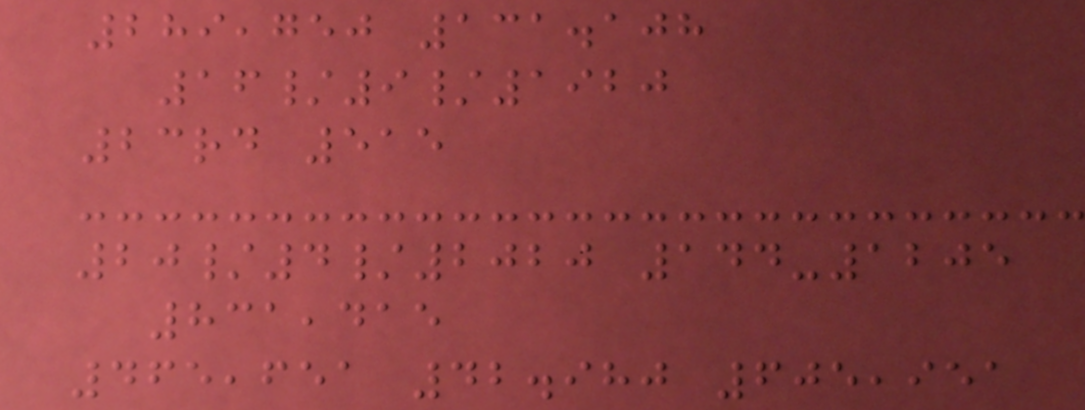289,750 131.108
16/9/1920
23rd 515
20/4/2020 144-1205
831,415
465,651 42.980 605,951
